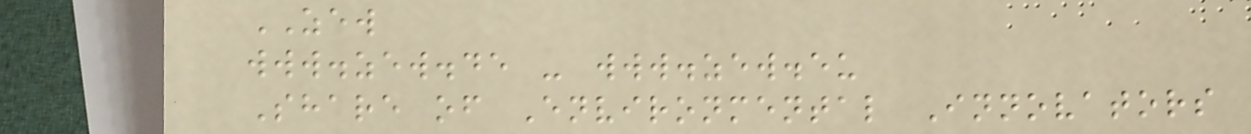ZEW
www.zew.de - www.zew.eu
Share of Environmental Innovators
